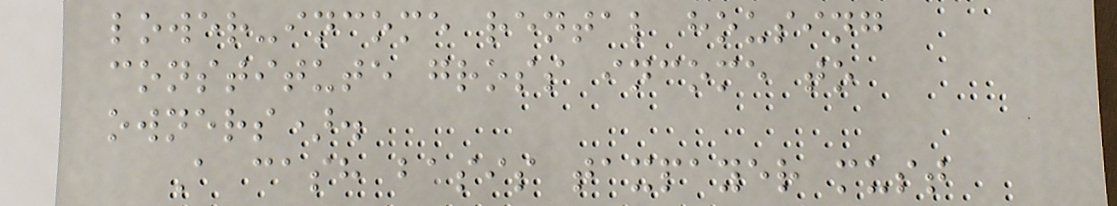lower-income rental housing
constitute gross income to
owners).
A cash basis taxpayer must
